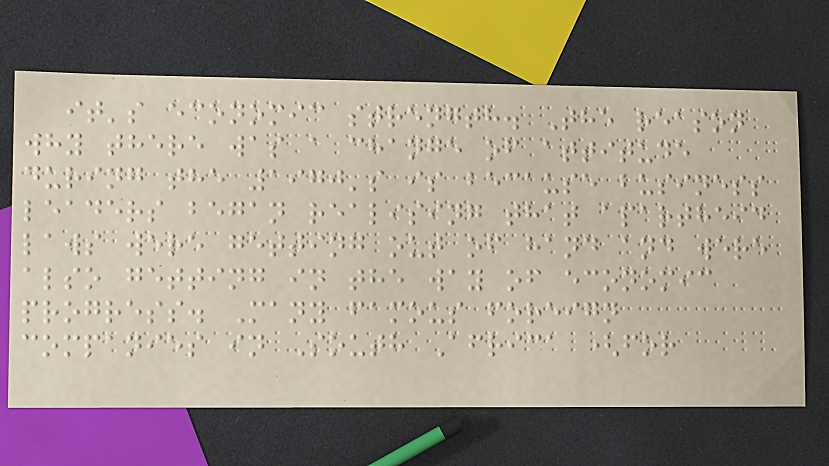it's economic strength. The reason
why there was a change of attitude
during the 1970's is because business
leaders began realising that apartheid
laws were getting out of hand and were
also getting in the way of economic
progress. Many famous foreign
companies in South Africa (for
